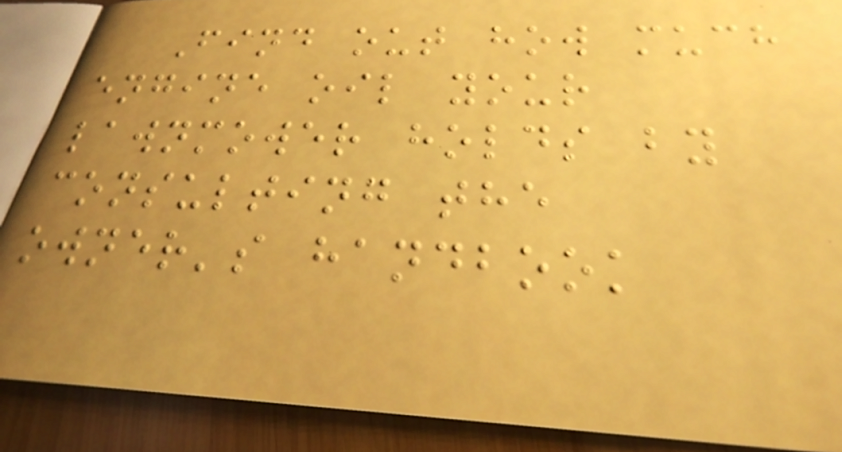Find out how much
engine oil your
lawnmower holds by
consulting the
owner's handbook
